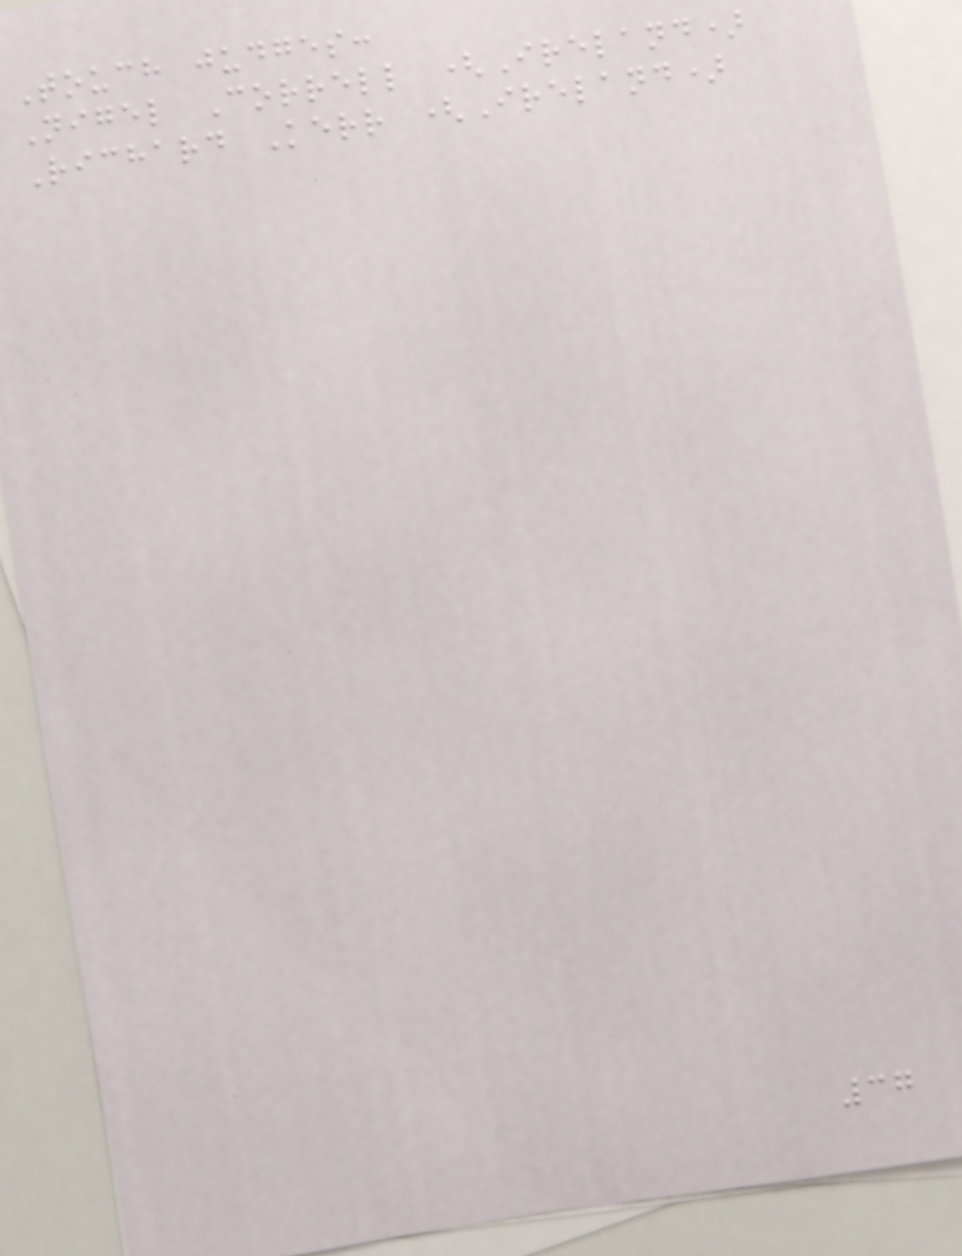Touch judges:
Nigel Correll (Ireland)
Richard Kerr (Ireland)
37
